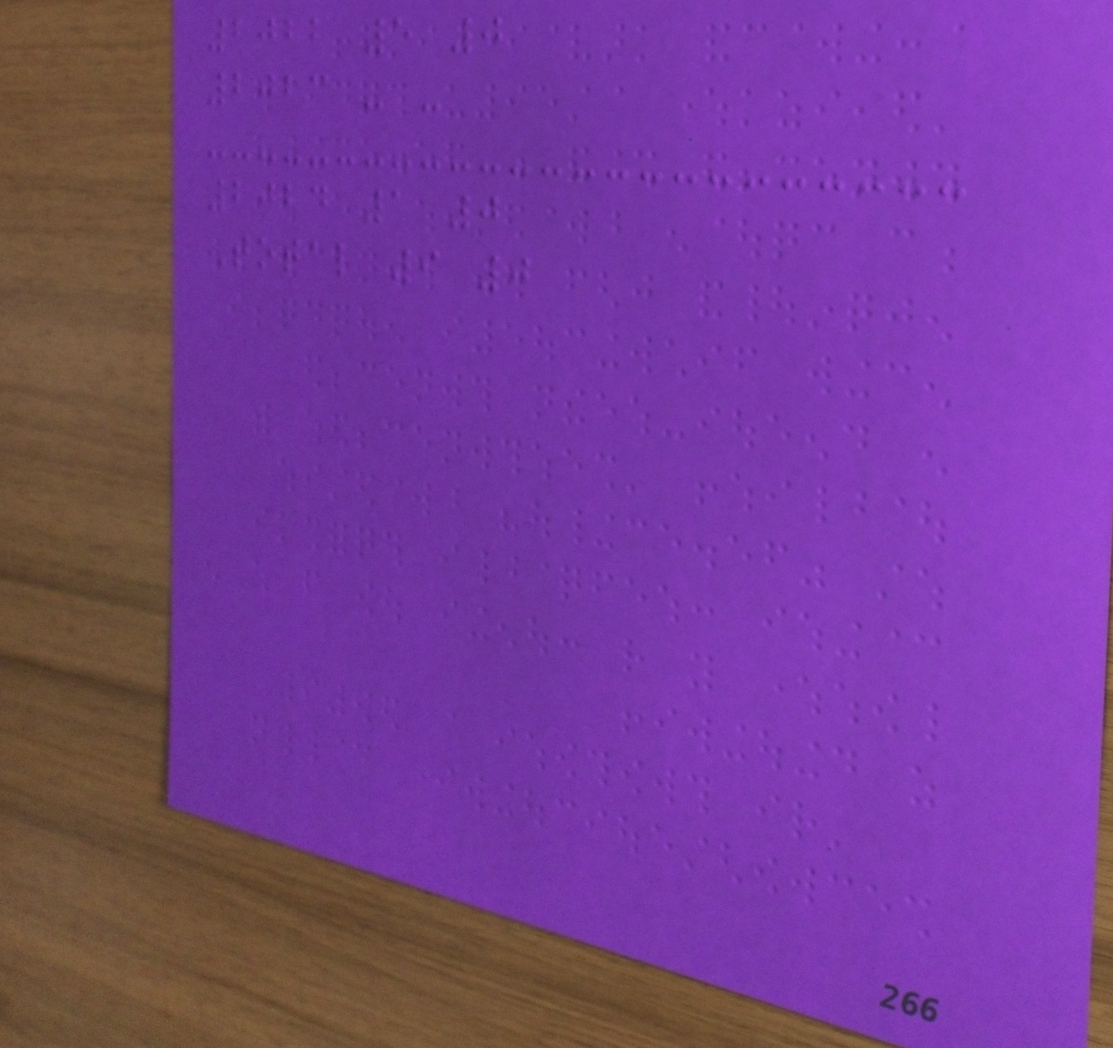2022 5 0
2023 - -
2024 1 0
Total 9 0
